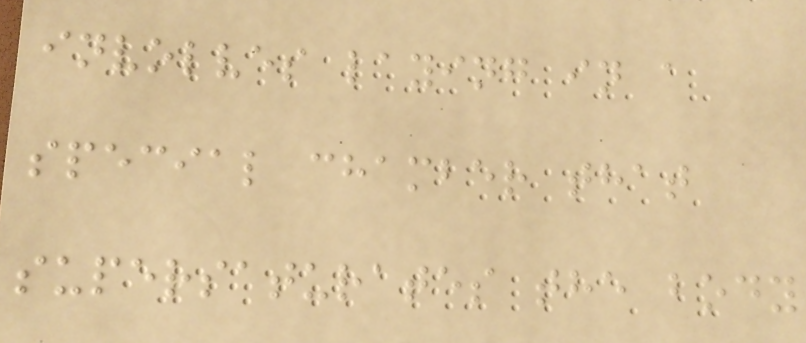involves laying in a
special chamber that
supersaturates the body
